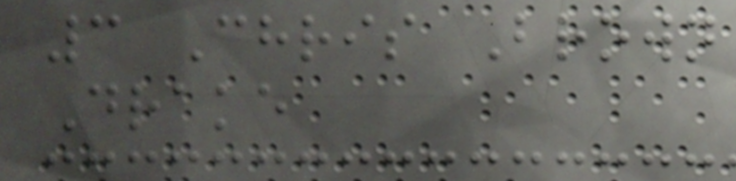3 Chris Brown
Drake
